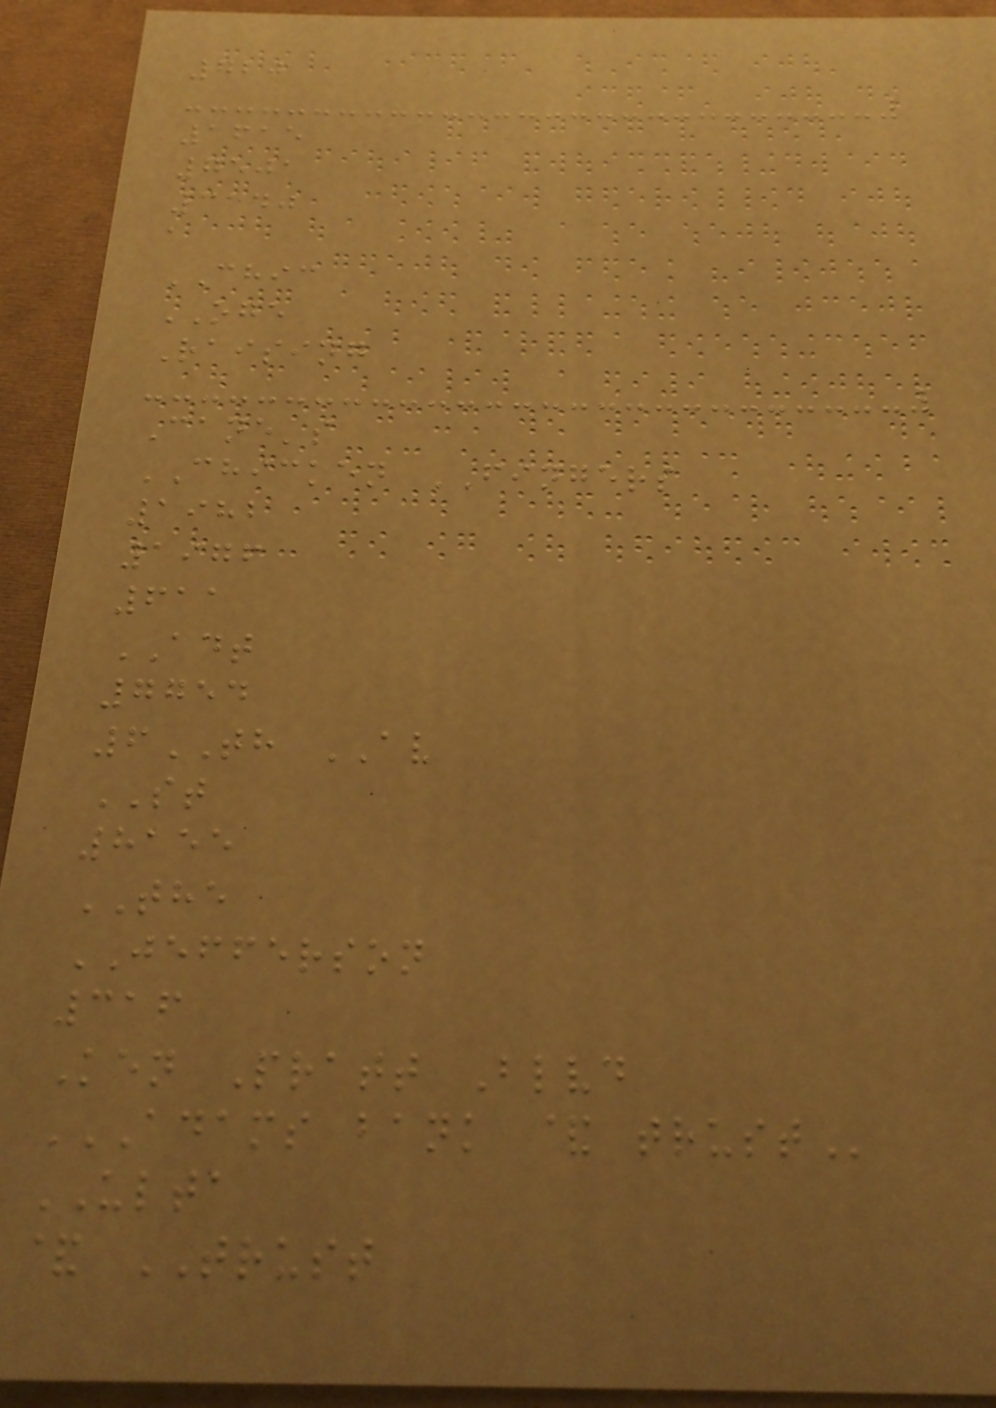720
1615
7501
3140
a
CHIC
OGE
Raising
Cane's
CHICKEN FINGERS
1982
1976
611
ADT
7754
6TH AV
ST
8155
THE
JEFFERSON
316
Ken Pratt Blvd
ADAMS BANK & TRUST
ULTA
& TRUST
